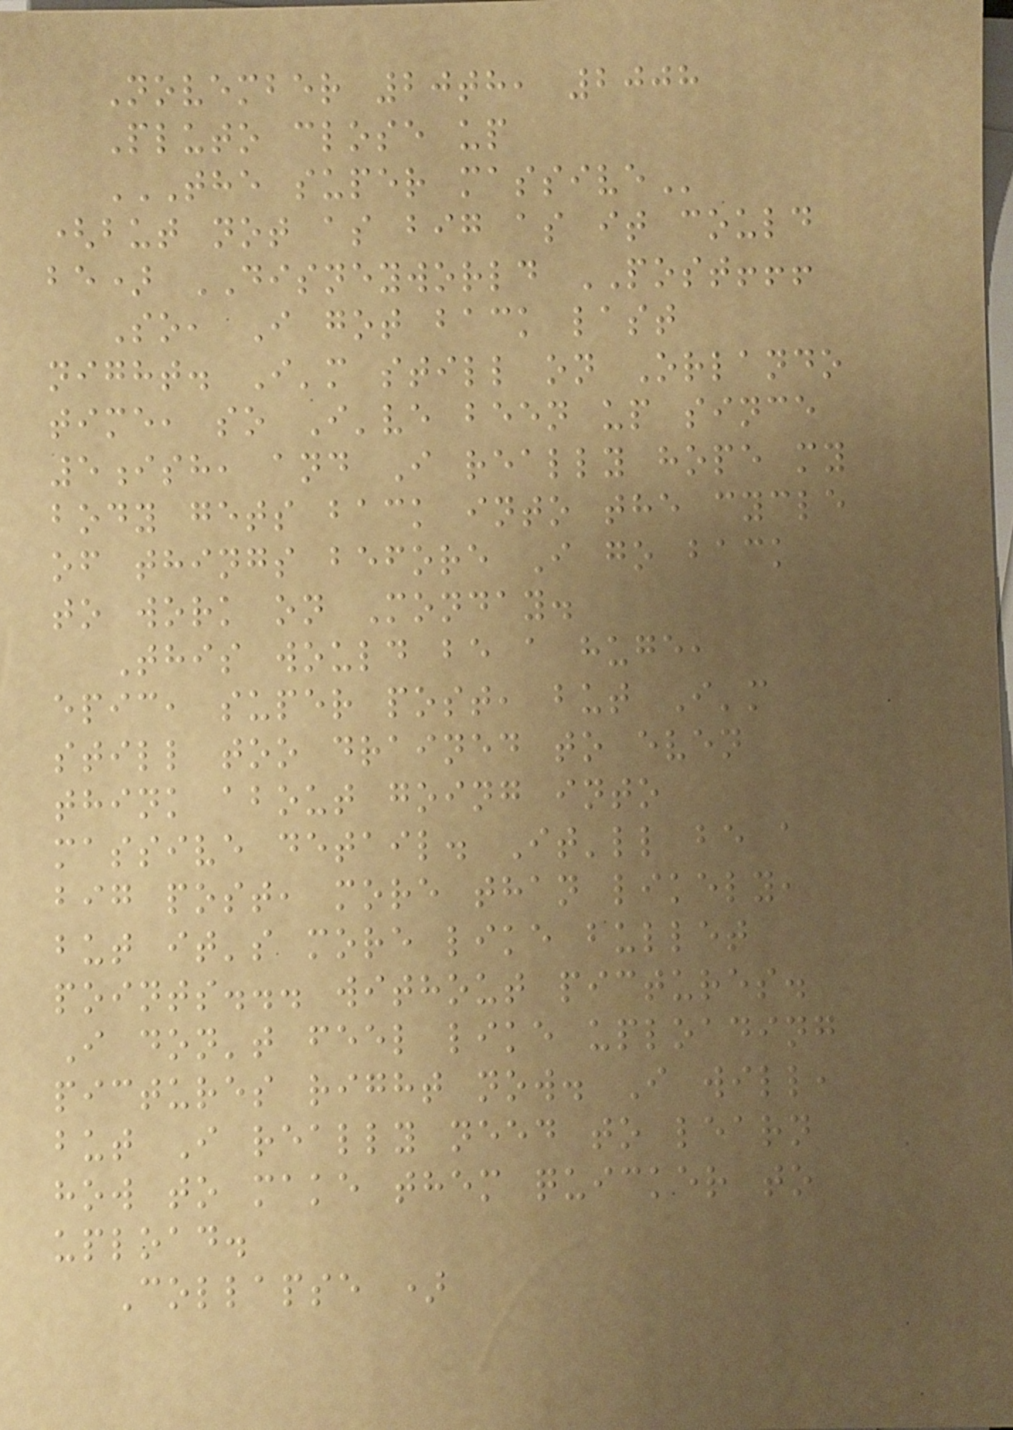November 20th, 2008
Pluto close up
THE SUPER MASSIVE
(but not as big as it could
be) DISNEYWORLD POST!!!
So, I got back last
night. I'm still on Orlando
time, so I've been up since
5ish, and I really hope my
body gets back into the cycle
of things before I go back
to work on Monday.
This would be a huge,
epic, super post, but I'm
still too drained to even
think about going into
massive detail. It'll be a
big post, more than likely,
but it's more like bullet
points... without pictures.
I don't feel like uploading
pictures right now. I will,
but I really need to learn
how to make them quicker to
upload.
Collapse )
